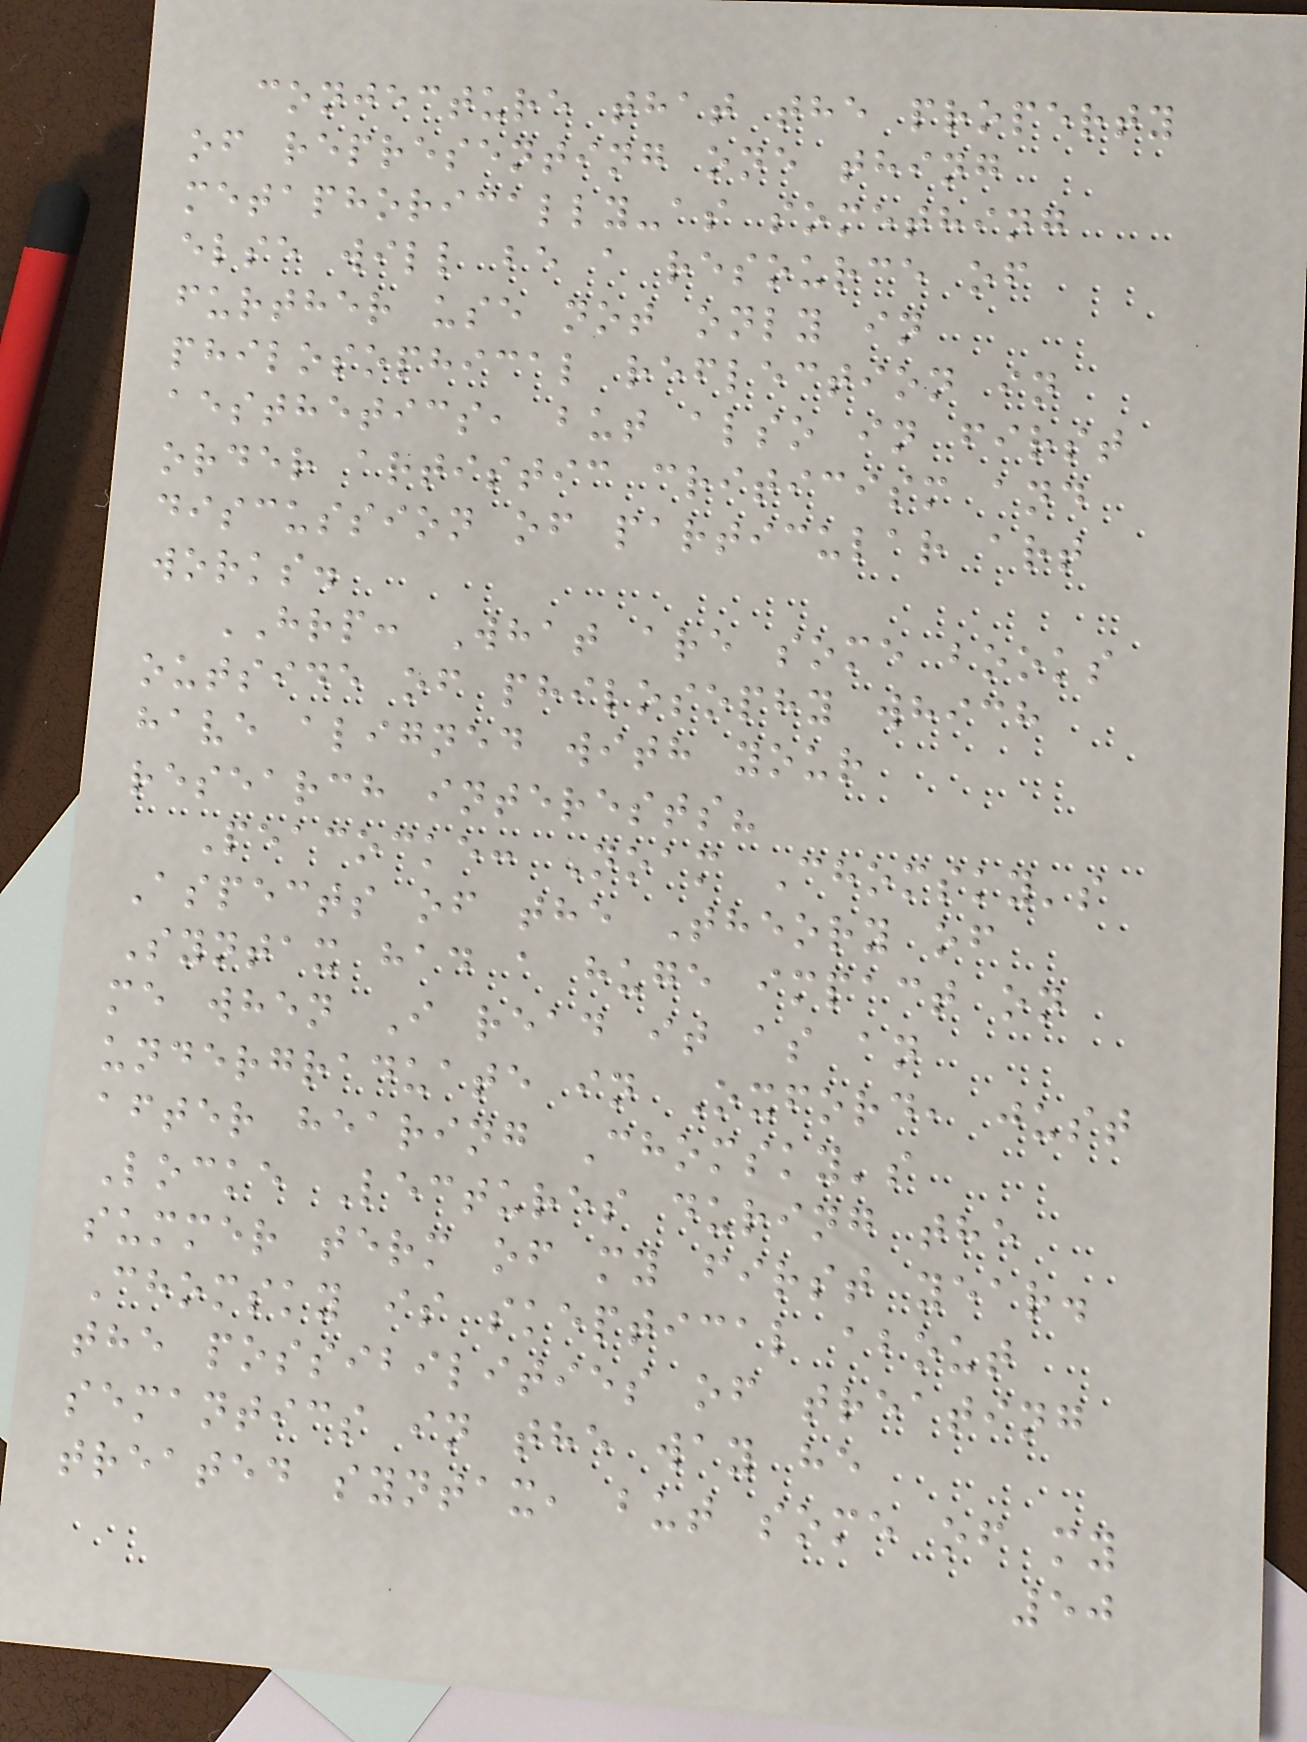conjecture that the property
of representing one thing
metaphorically-as something
else will be a resource of
further use not only in
philosophical reflection in
aesthetics, but also in first
order artistic criticism and
discussion of particular art
works.
HRP: What are some books
outside of philosophy which
have aligned with your
research interests?
Peacocke: Noam Chomsky's
Aspects of the Theory of
Syntax had a huge impact on
me when I read it as an
undergraduate in Oxford, just
after hearing Chomsky's
Locke Lectures during the
summer term of my first year.
Chomsky is skeptical about
the possibilities of treating
semantics in the way he
treated syntax, but some of my
50
